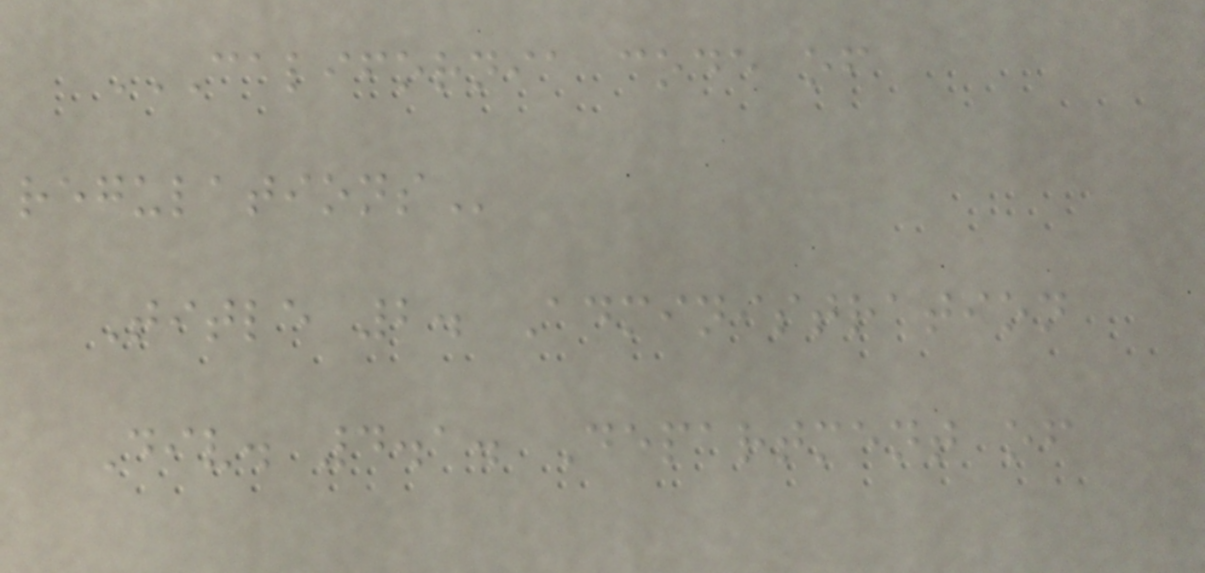CALIFORNIA CODE OF
REGULATIONS
Title 2. Administration
Div. 4.1. Department of
